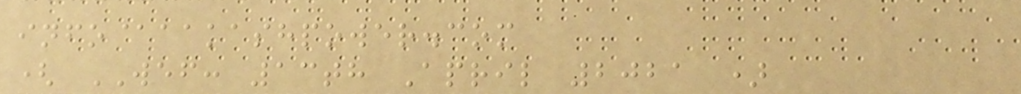info@aakashpower.com
( WEF: 13th April 2021 )
